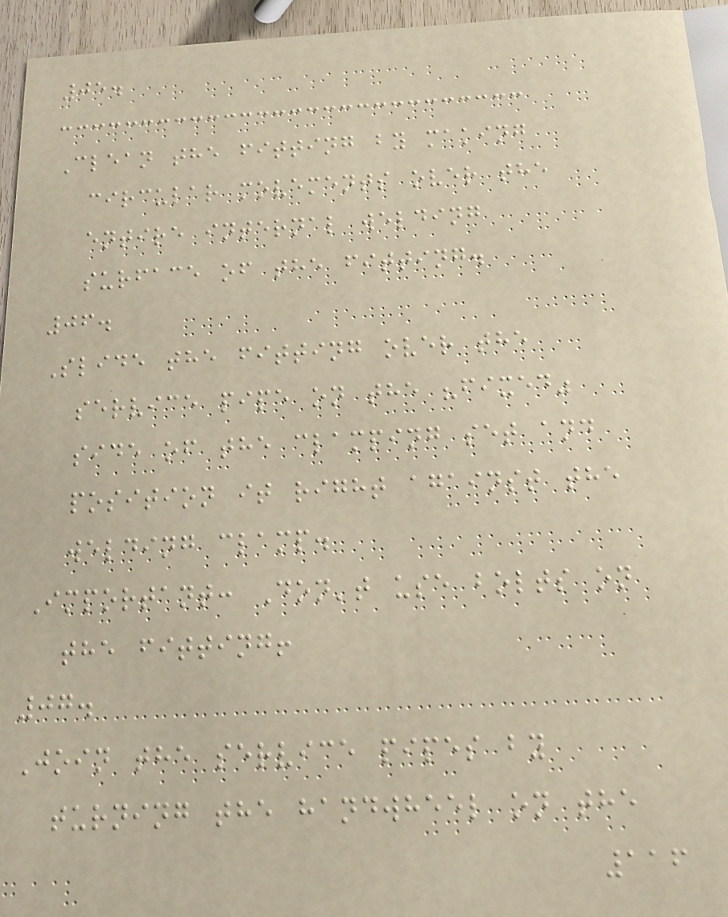05.
Clean the fitting by making
circular movements over the
entire internal welding
surface of the fitting.
06.
Slide the fitting over the
service pipe on the "fixed"
side of the clamping set and
position it right against the
welding clamp.
Important: Don't use bolts on
the fitting!
07.
Join the service pipes by
turning the handwheel on the
116
